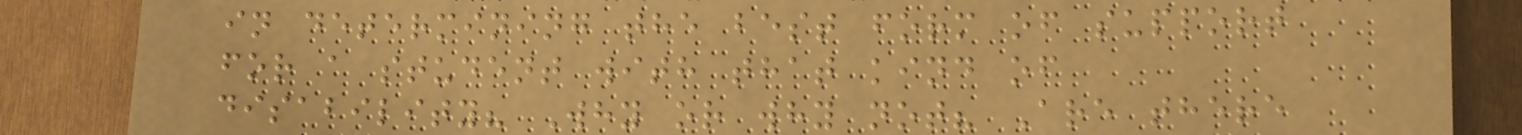in determining the best form of support
for a student with that kind of
disability? Why or why not? Are there
